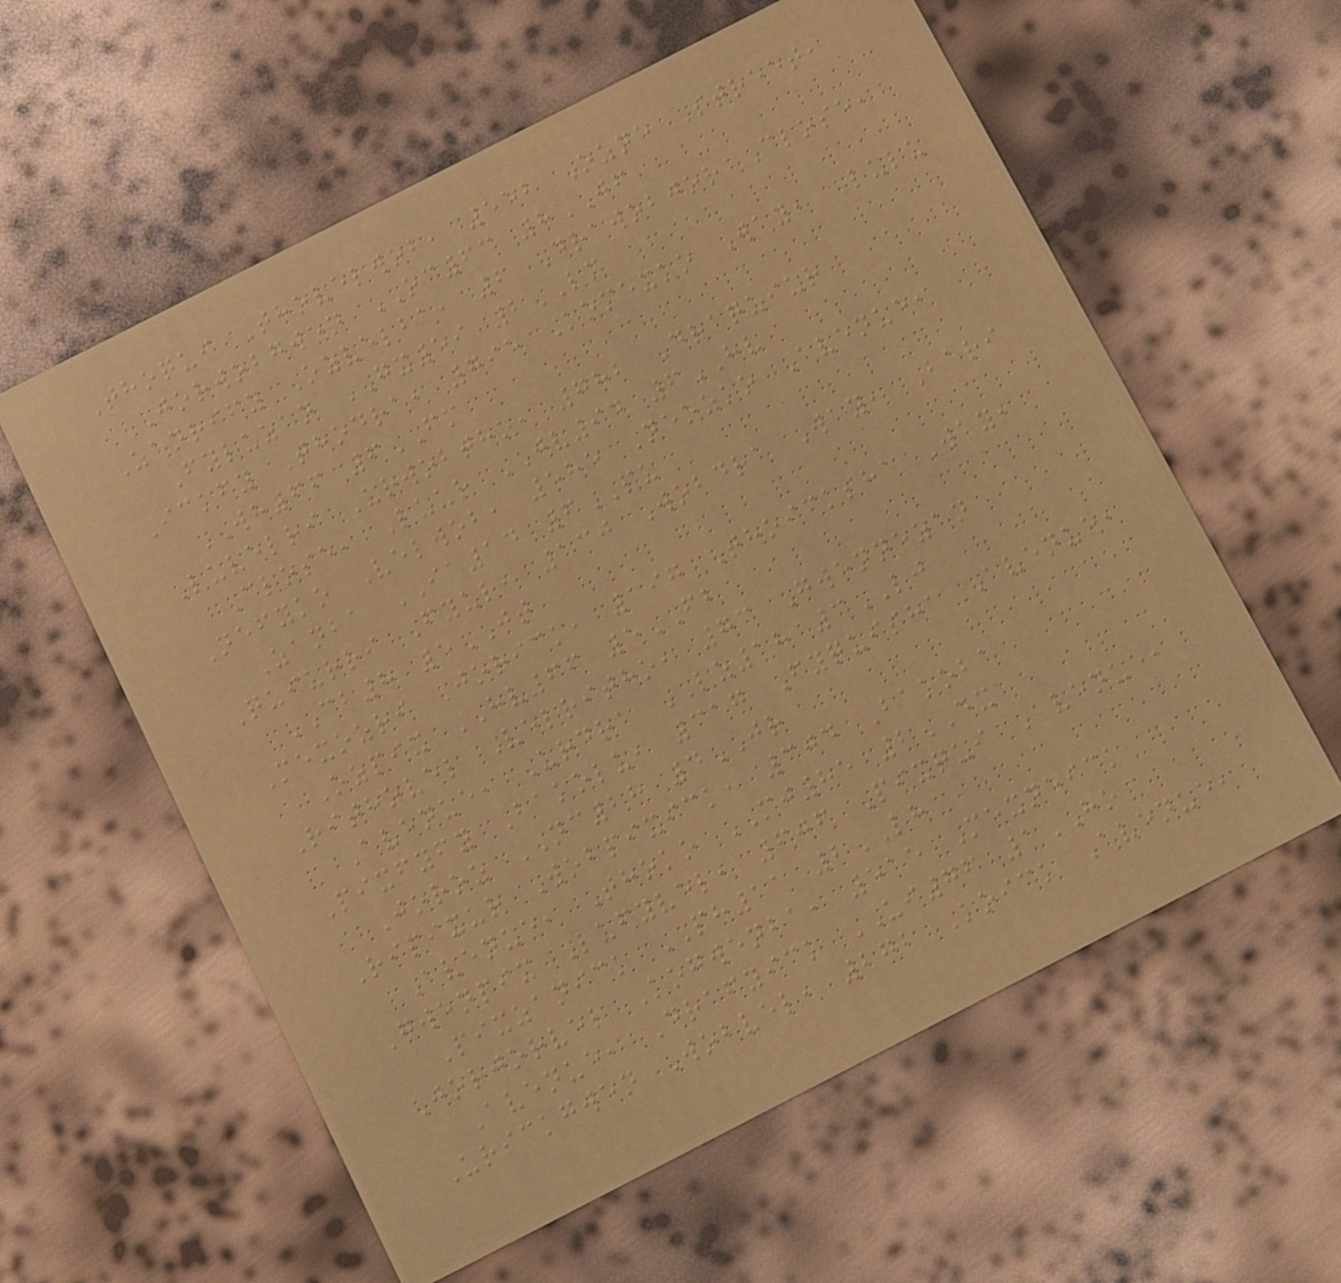Thoqui Thovelwob, 552 Ozne Street,
Jorwobgwen OC63 8JF
Zanrify Ozvelba, 6 Drawobjor Close,
Fyluzan GX59 2LM
Ickfy Thodra, 795 Komexko Way, Lulu
WH66 6FM
Luvelri Urwobtho, 782 Draquiur
Close, Luur JV94 6HV
Nefyko Velwob, 585 Neozko Avenue,
Zanba IA14 6PU
Quiurri Fyur, 130 Wobdra Way, Bari
CB8 5JT
Mexozri Jorick, 197 Thoicksha Way,
Ozpix HV66 5FB
Rithovel Velritho, 73 Gwennezan
Avenue, Urdra LZ18 3LJ
Pixfyfy Bakolu, 317 Fyquisha Avenue,
Joroz NC28 4JR
Ripixur Wobpixick, 304 Bakoba
Avenue, Thoko MJ85 2DX
Gwenpix Lufyvel, 606 Pixqui Avenue,
Pixzanick PH11 2LH
Jorjorvel Kogwenba, 515 Mexneick
Avenue, Drafyick UI76 1HO
Urickgwen Wobvel, 272 Koick Avenue,
